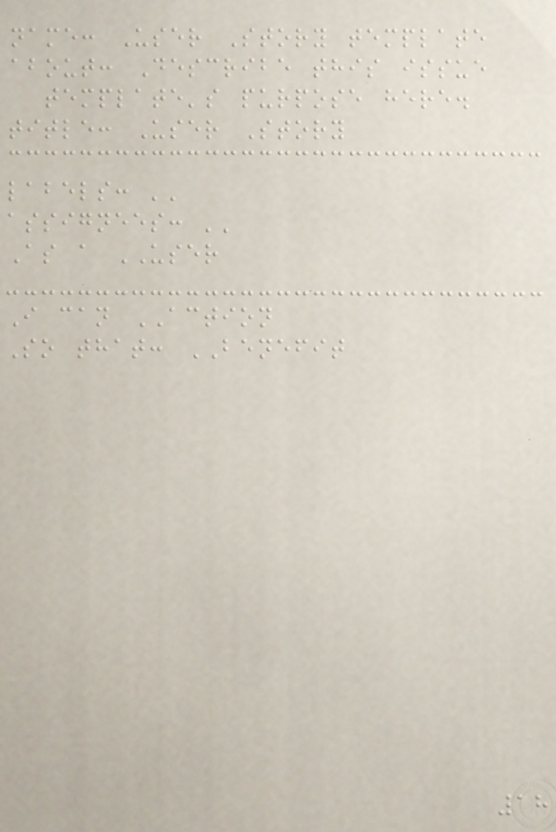name: User Story template
about: Describe this issue
template's purpose here.
title: User Story
labels: ''
assignees: ''
As a USER
I can ACTION
So that: BENEFIT
18
